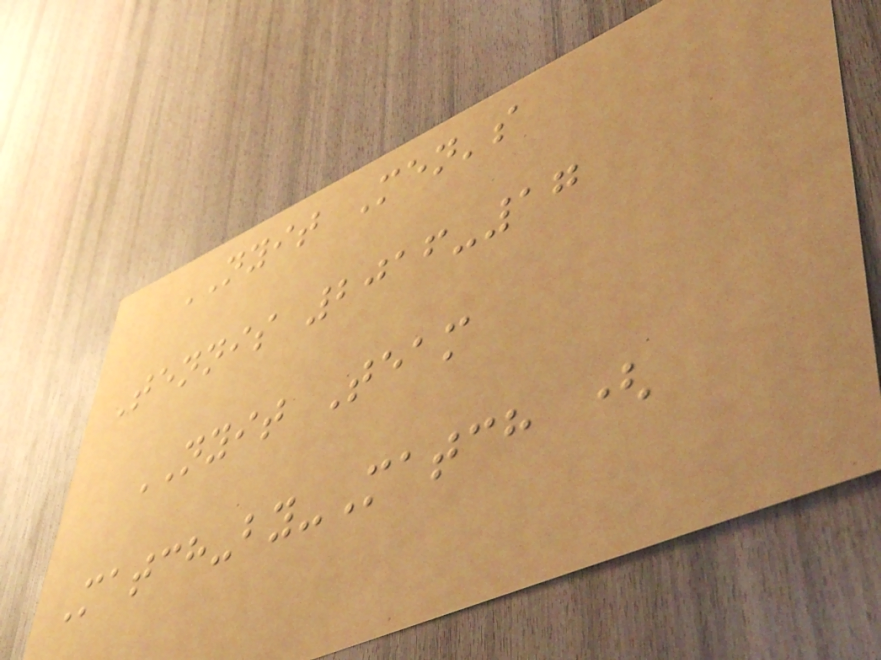NYIT Men's
Tennis 2016-17
NYIT Team
Match-by-Match (
